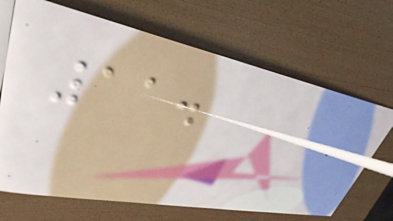11.
